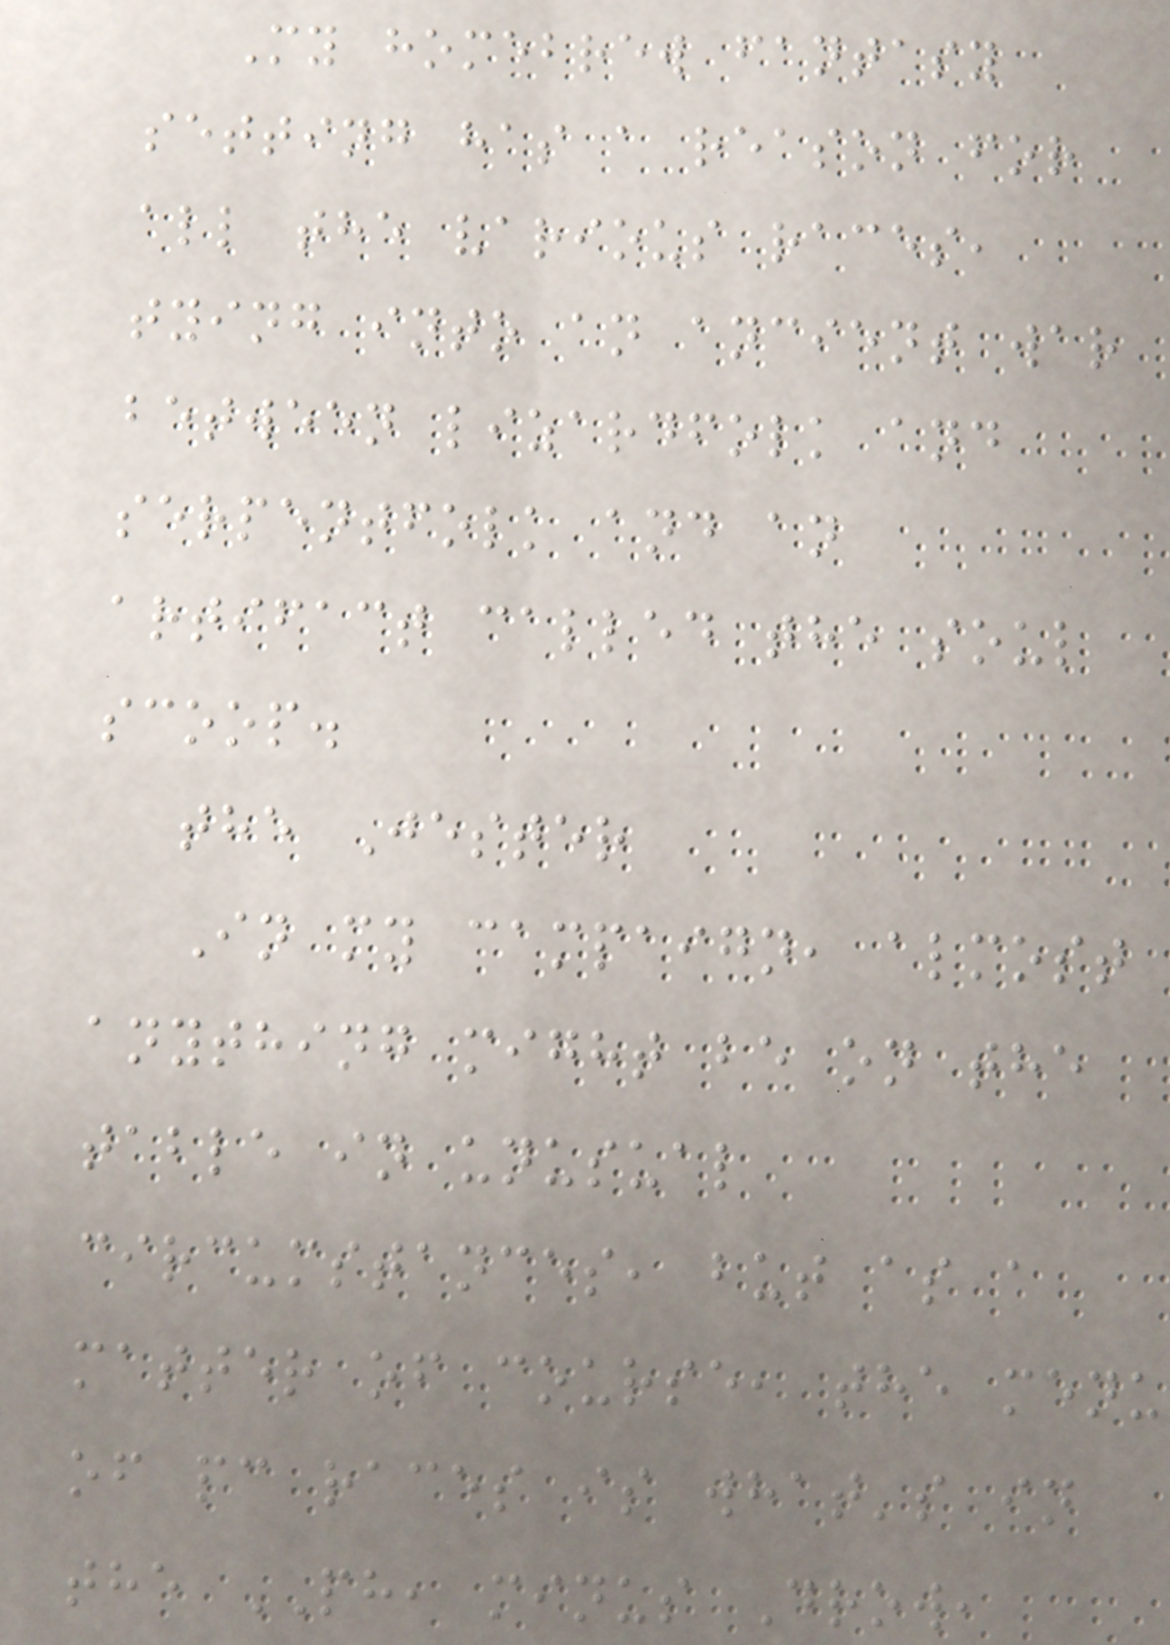My homebrew fantasy
setting has a reason for
all the various races,
tying into an ancient war
between lizardfolk and
serpentfolk and an
artifact called the soul
scoop.
the Jester
In my campaign, almost
anything might be on the
table in unusual
circumstances, but as a
matter of course, the menu
of pc races is what's in
the PH, minus Drow,
